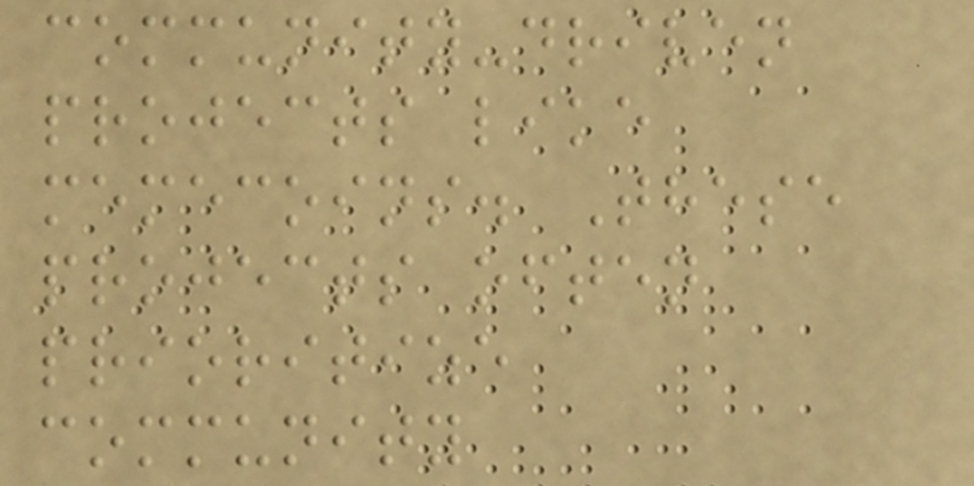community-driven
projects like
memecoins. These
projects often
prioritize
community
